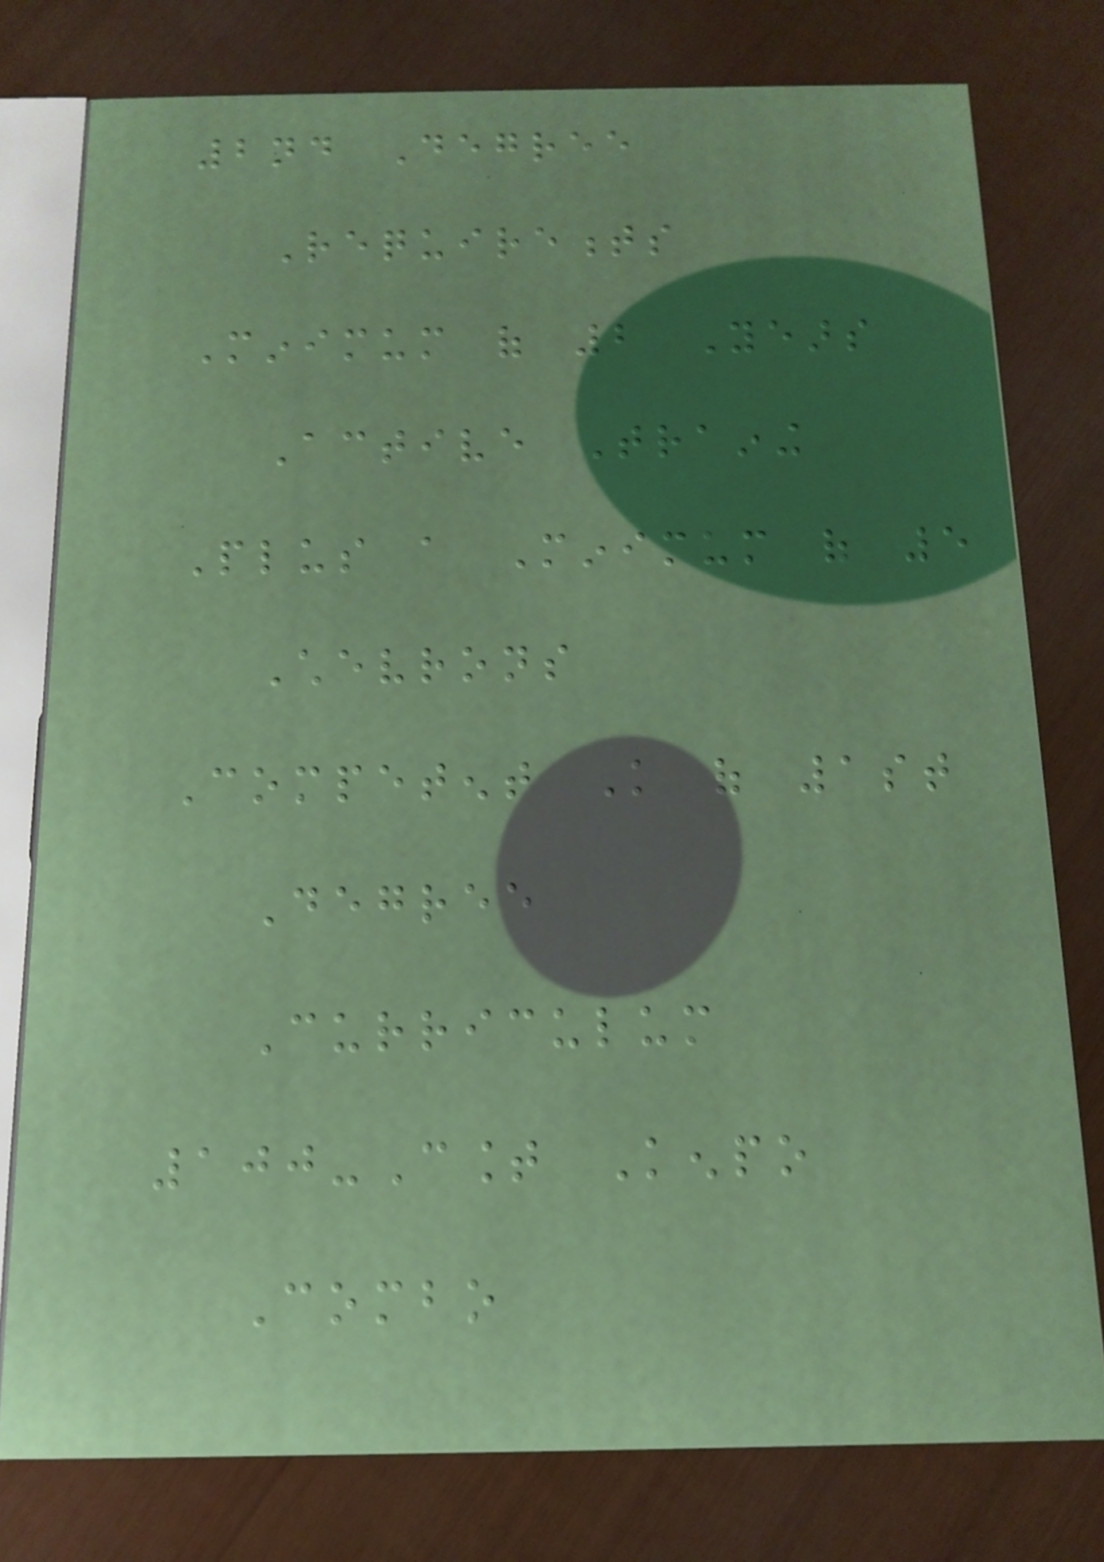2nd Degree
Requirements
Minimum of 2 Years
Active Training
Plus a Minimum of 5
Chevrons
Competent Knowledge of 1st
Degree
Curriculum
100-Count Kenpo
Combo
